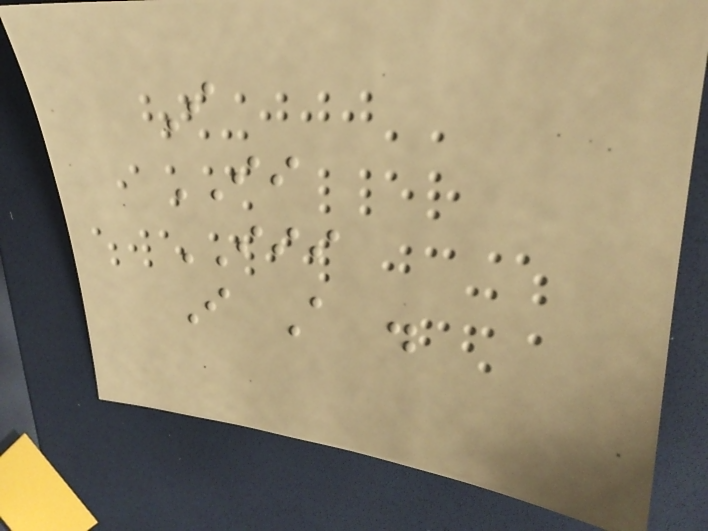I
II
III
I A .
